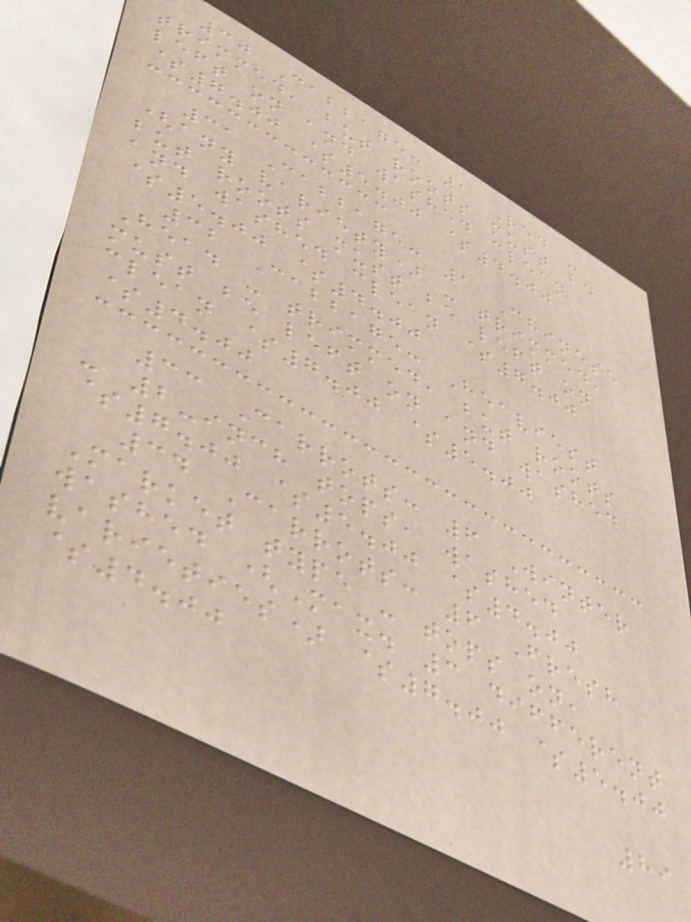30 Cabbage: 1 Red -
trimmed, but roots must be
left on and washed clean
$7.00 $5.00 $4.00
31 Cabbage: 1 Chinese
(any variety) - trimmed,
but roots must be left on
and washed clean $7.00
$5.00 $4.00
32 Cabbage: Heaviest
Head - trimmed, but roots
must be left on and washed
clean $7.00 $5.00
$4.00
33 Carrots: 6 Winter
- 2-inch tops, washed
$7.00 $5.00 $4.00
34 Carrots: 6 Fresh
Market type - tops on,
washed (Max. 3 different
varieties) $7.00 $5.00
$4.00
89
